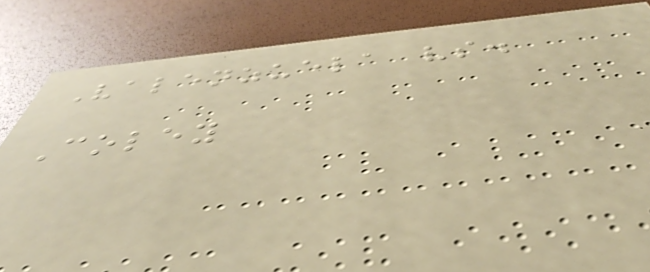Valenzuela vs.
Coley
